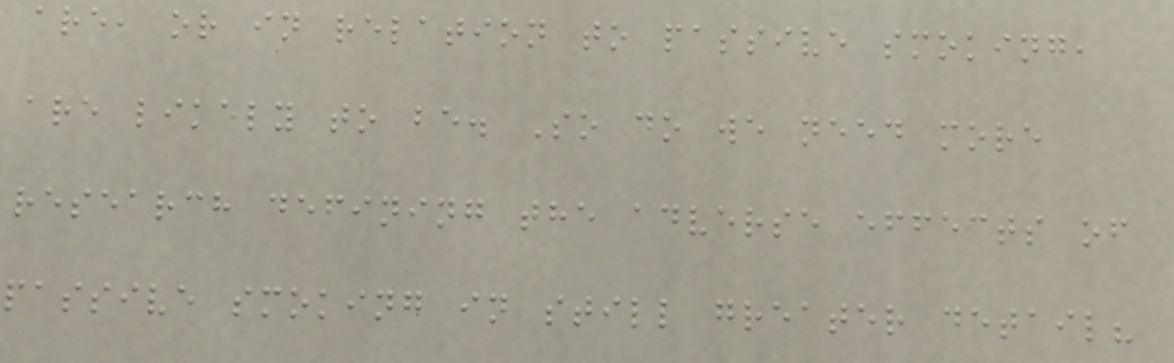are, or in relation to passive smoking,
are likely to be. So do we need more
research defining the adverse effects of
passive smoking in still greater detail?
